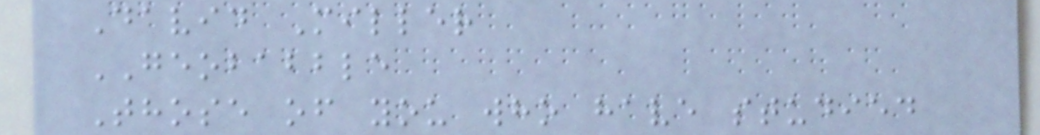David Miller
GEOBABBLE
Those of you who have studied
